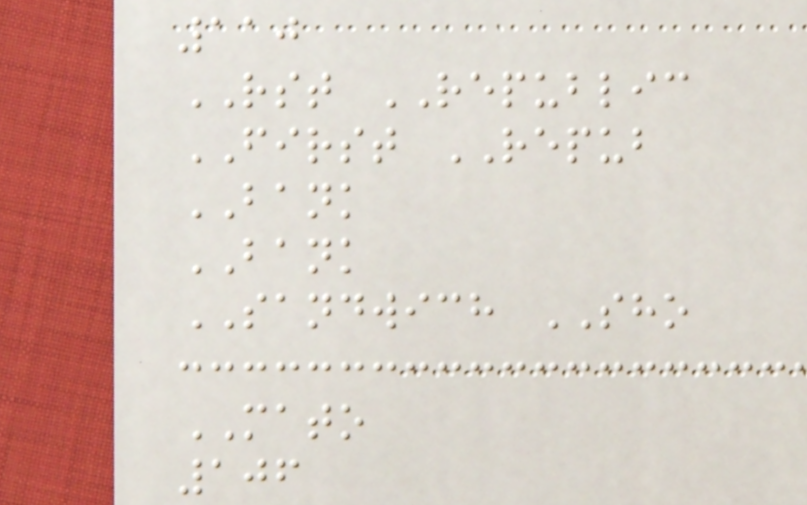110
RST REPUBLIC
FIRST REPUB
BANK
BANK
SANDWICH SHO
MATO
106
